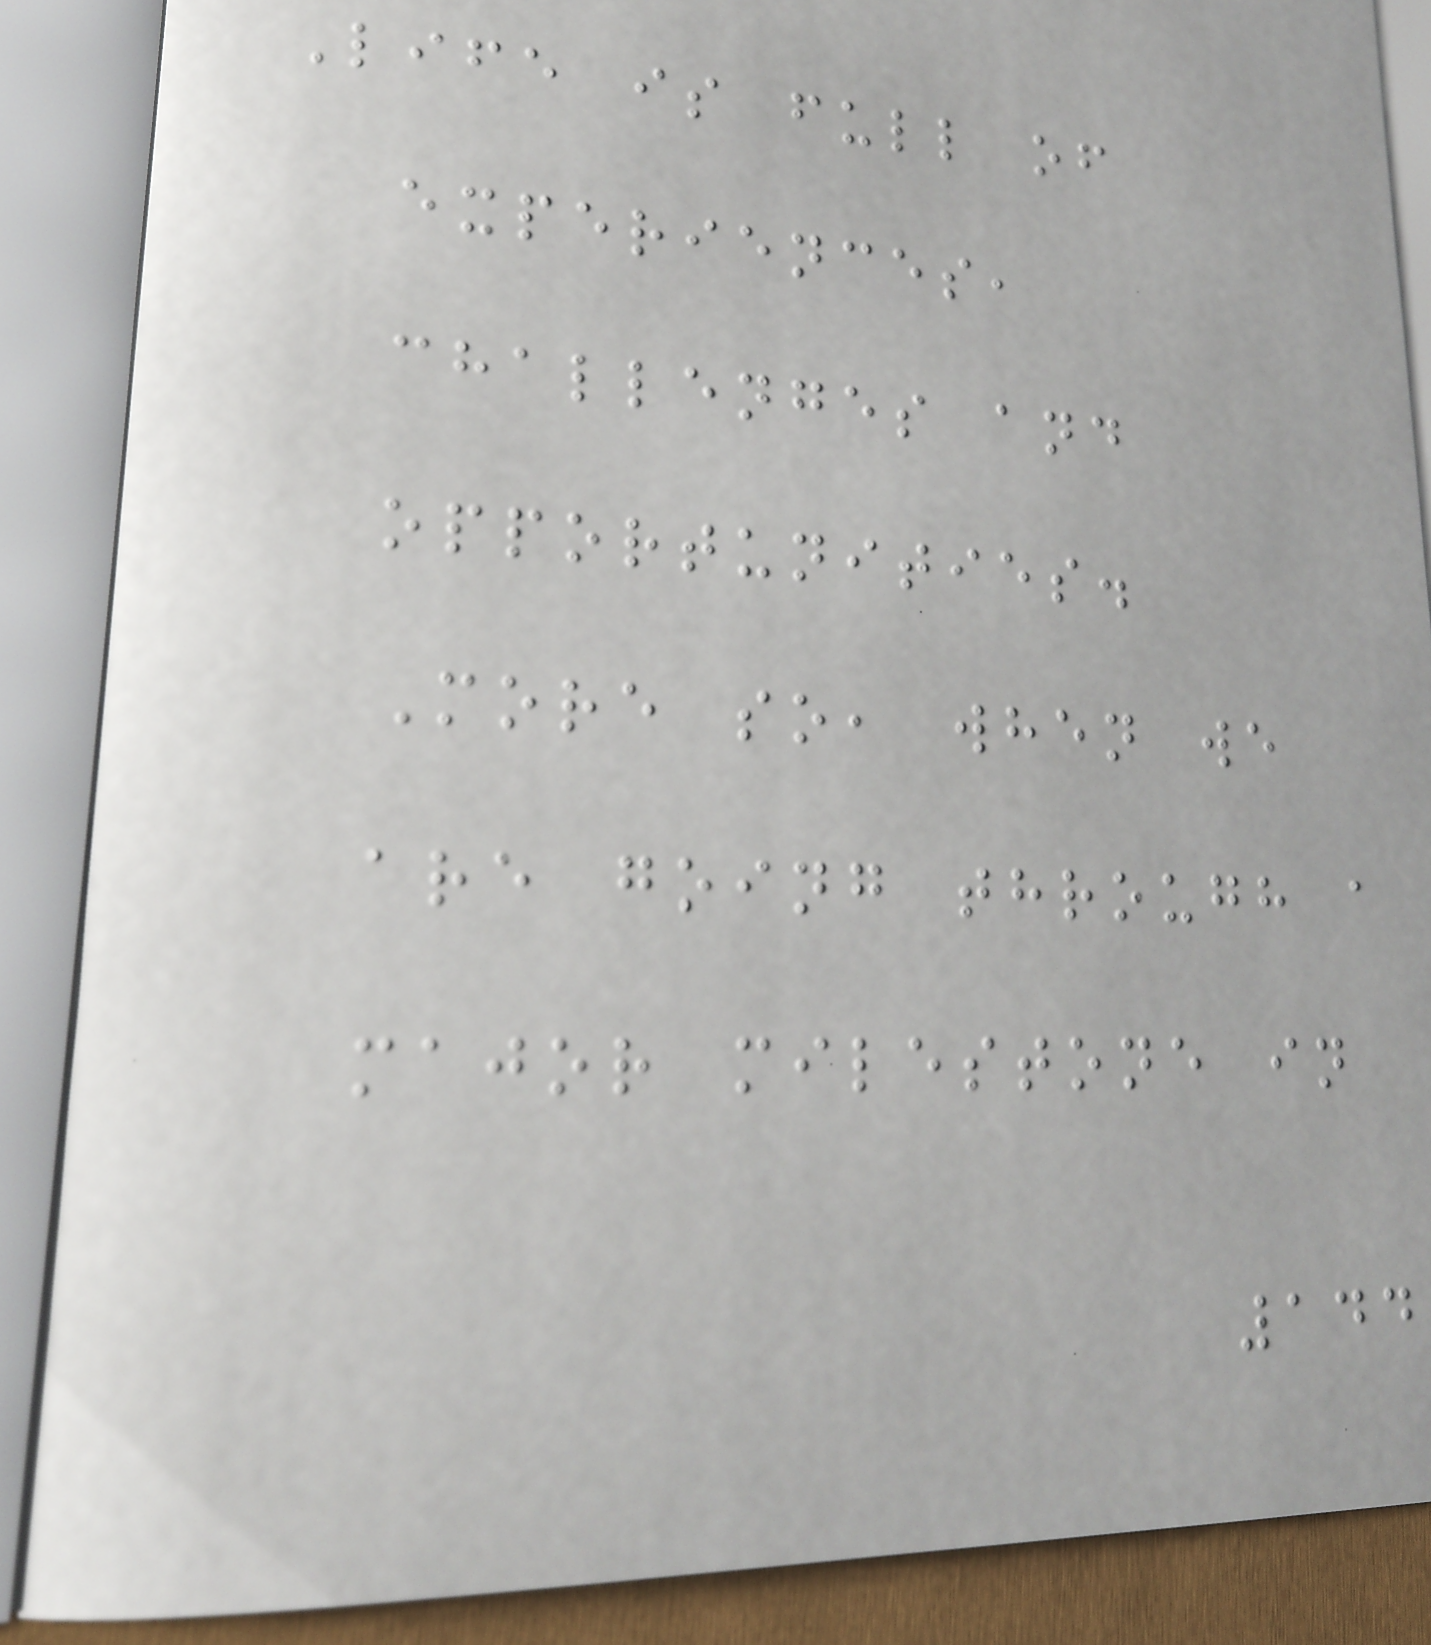Life is full of
experiences,
challenges and
opportunities.
More so, when we
are going through a
major milestone in
144
